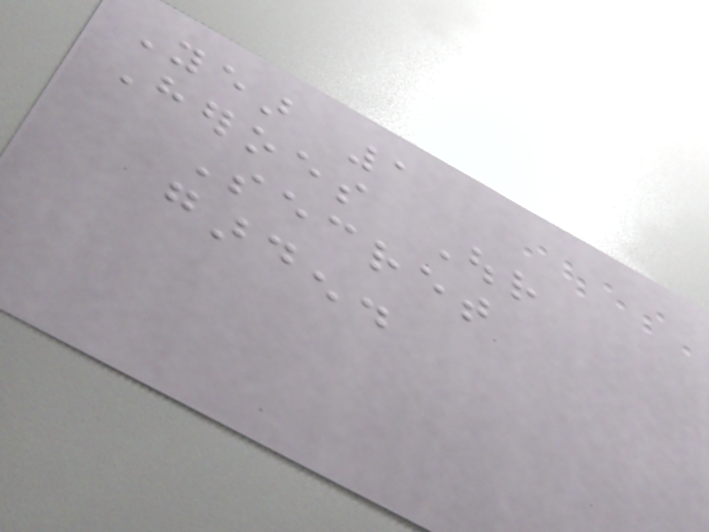Year 1
Heroes Our
Secret
garden.
